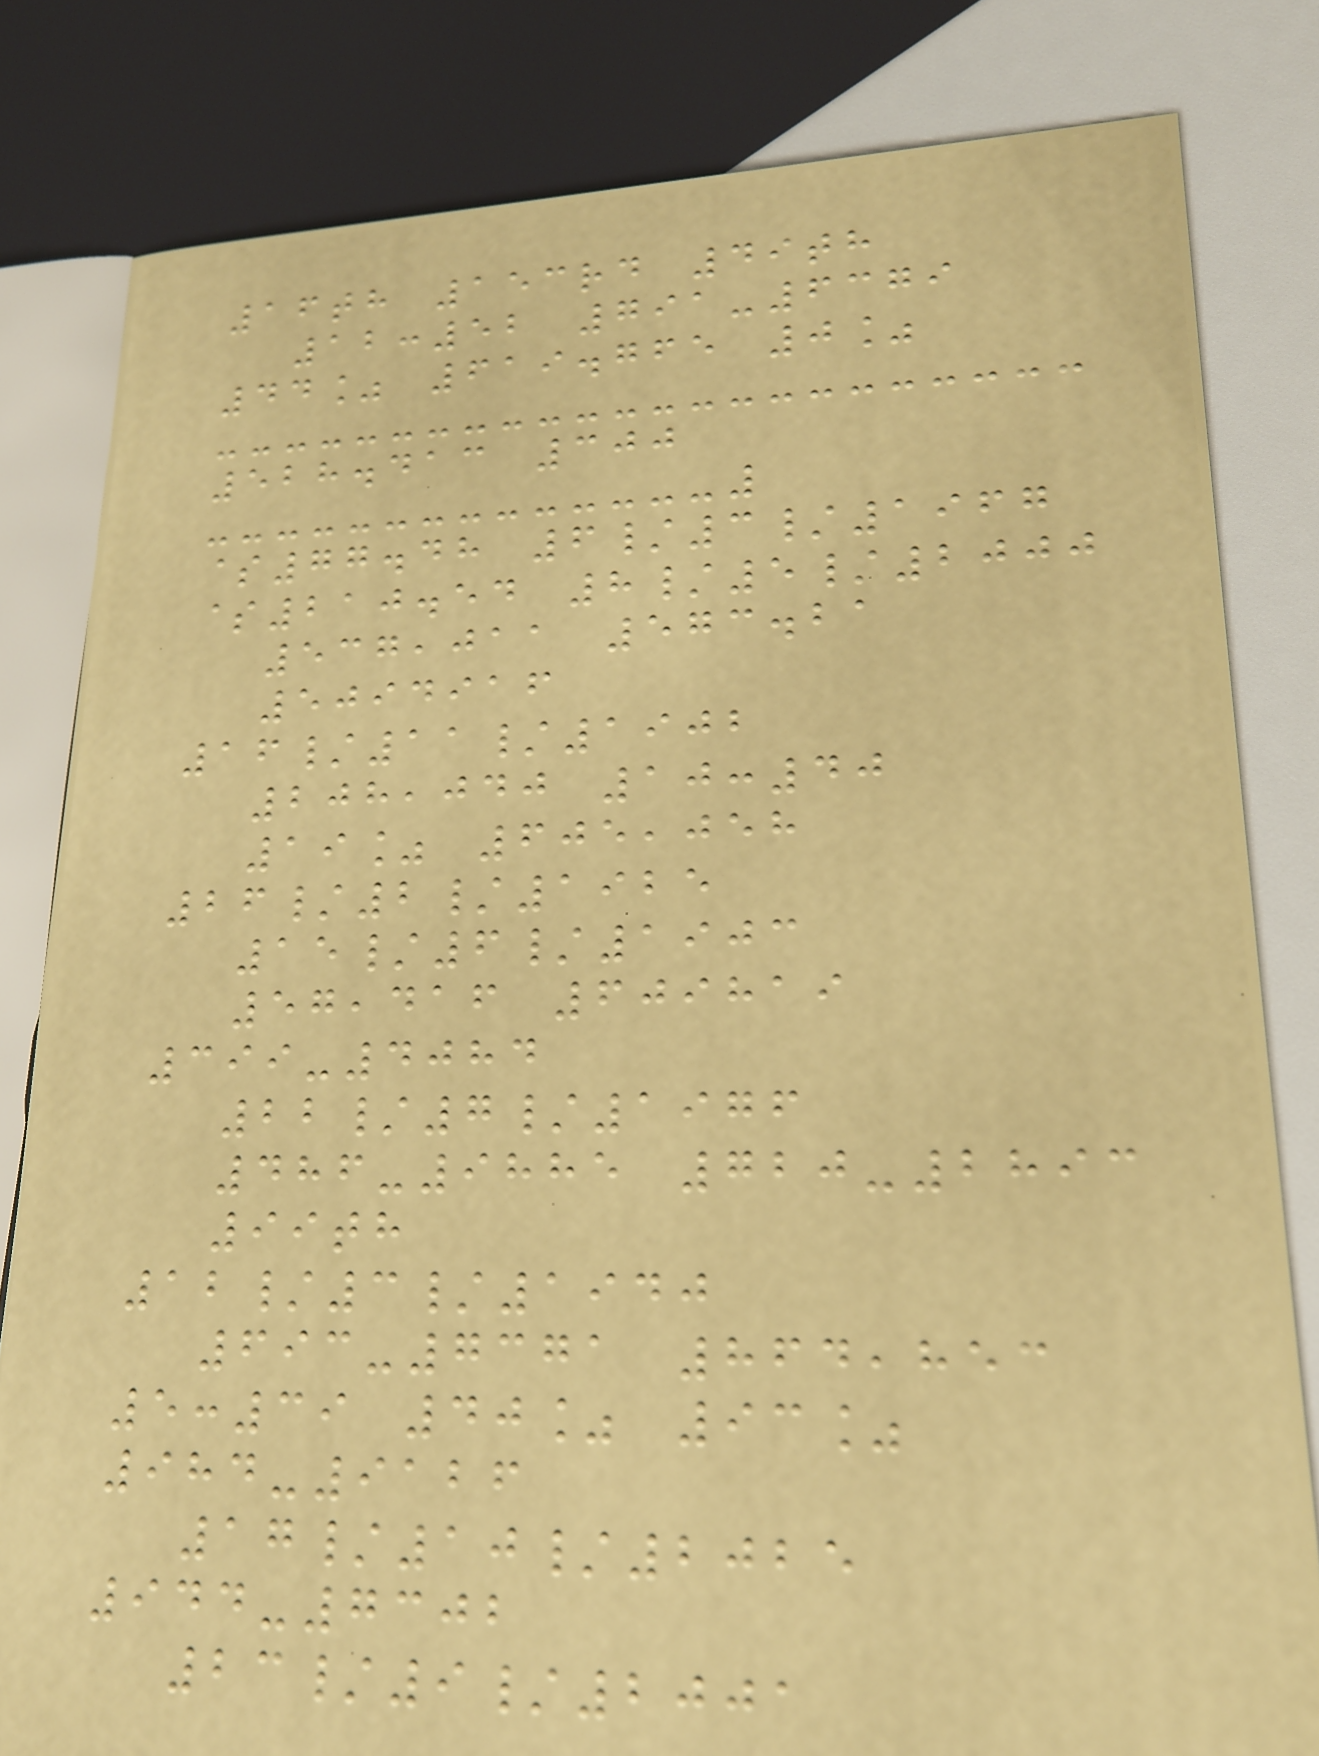16th 153rd 49th
12:52 791-6379
44% 619.765 0%
528.413 300
$77.48 6/3/1967
$210.54 8/5/2000
537,011 573.21
5094916
16/11/1902
208,040 10:40
19% 605,058
26/2/1925
15/6/1903
57,416 609819
399-4084
22/7/1976
486-9885 720-2893
99th
12/3/1940
693-7371 864,853
5:39 40% 93%
984-9126
17/10/2025
944-7302
23/9/2001
